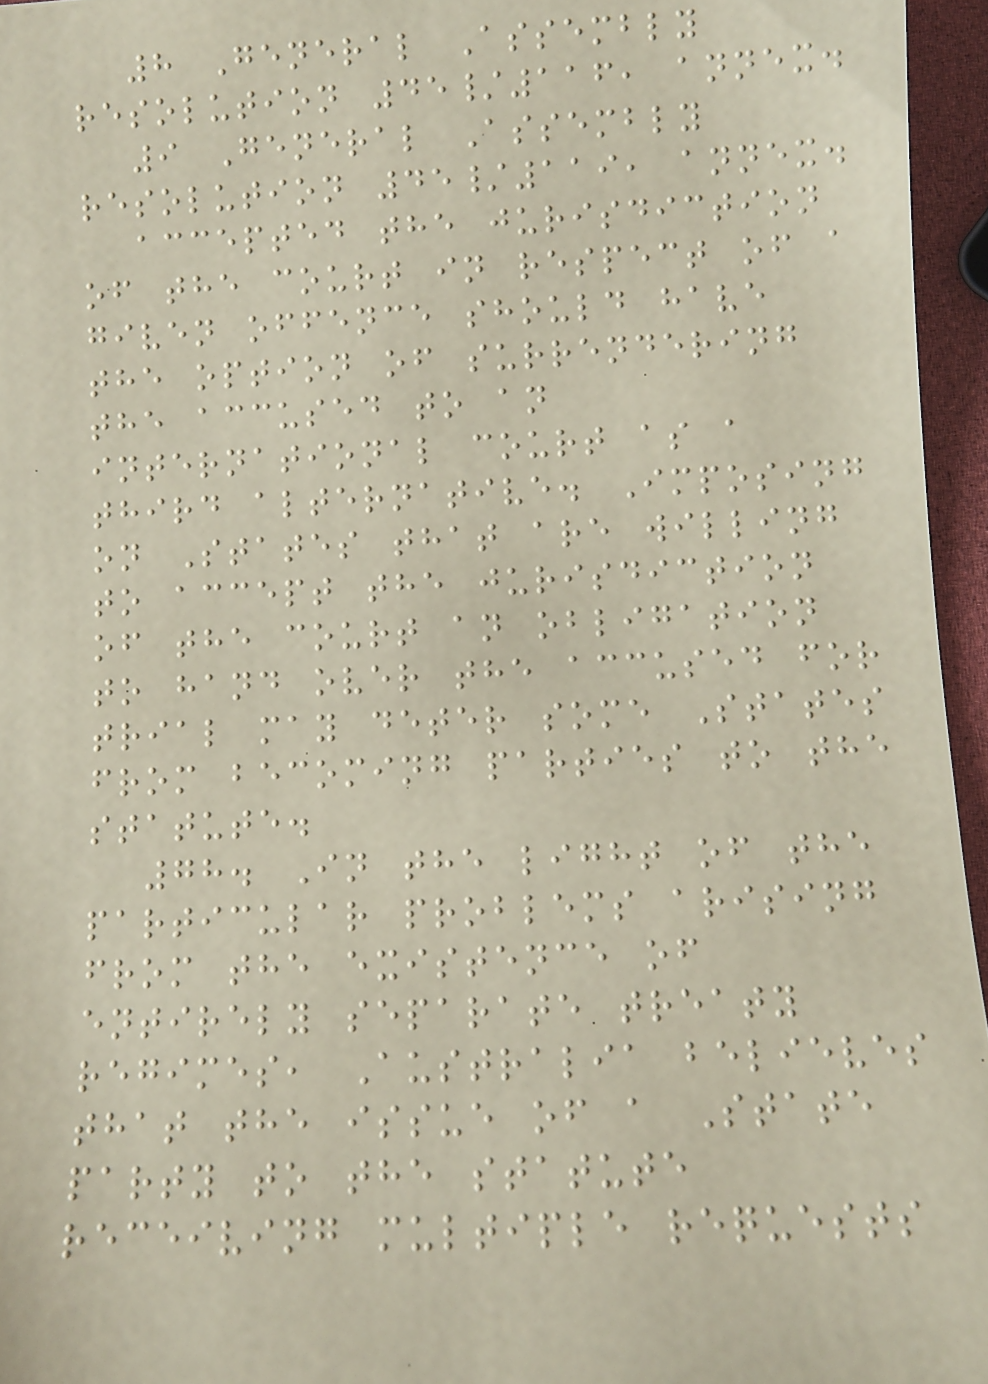8 General Assembly
resolution 45/116, annex.
9 General Assembly
resolution 45/119, annex.
accepted the jurisdiction
of the court in respect of a
given offence should have
the option of surrendering
the accused to an
international court as a
third alternative. Imposing
on States that are willing
to accept the jurisdiction
of the court an obligation
to hand over the accused for
trial may deter some States
from becoming parties to the
statute.
78. In the light of the
particular problems arising
from the existence of
entirely separate treaty
regimes, Australia believes
that the issue of a State
party to the statute
receiving multiple requests
